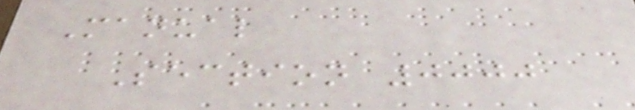Manual
Section 0000
